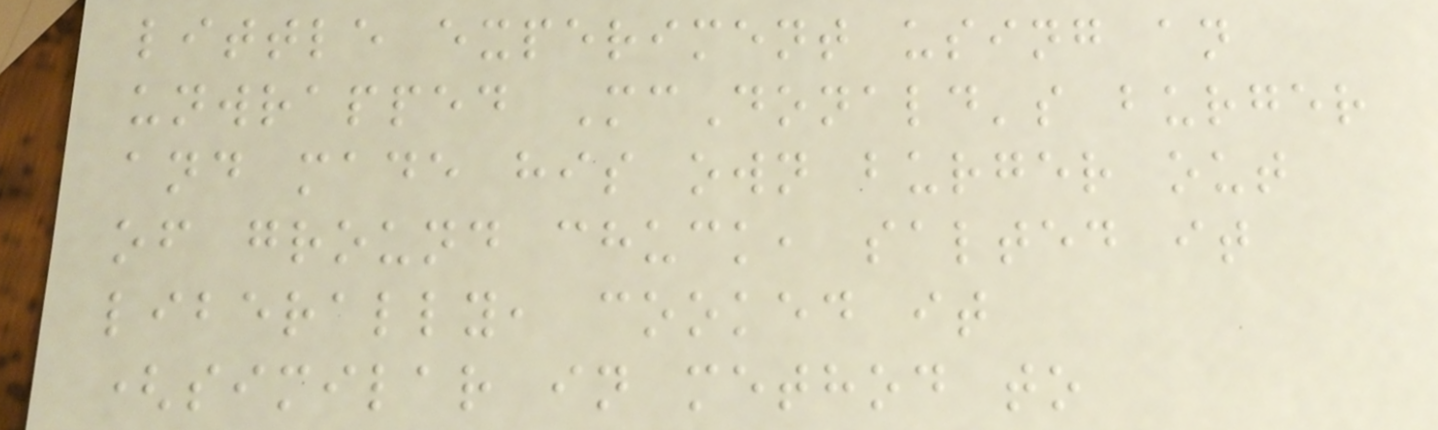little experiment using an
unwrapped McDonald's burger
and made his own burger out
of ground chuck, salted it
liberally, cooked it
(similar in method to
